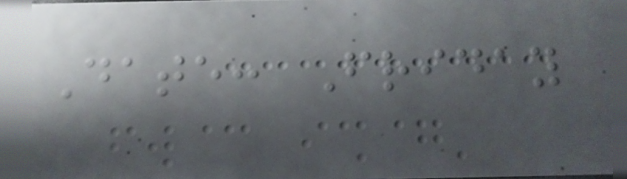Date: Friday
